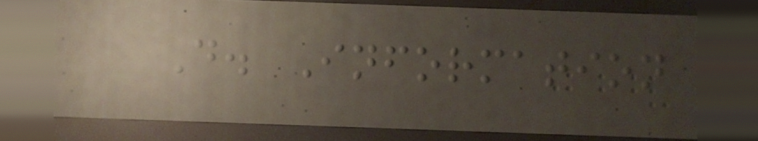D. Information
